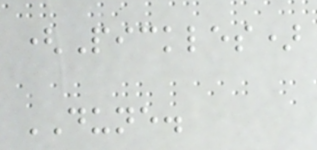(Pickles)
DUNE.
